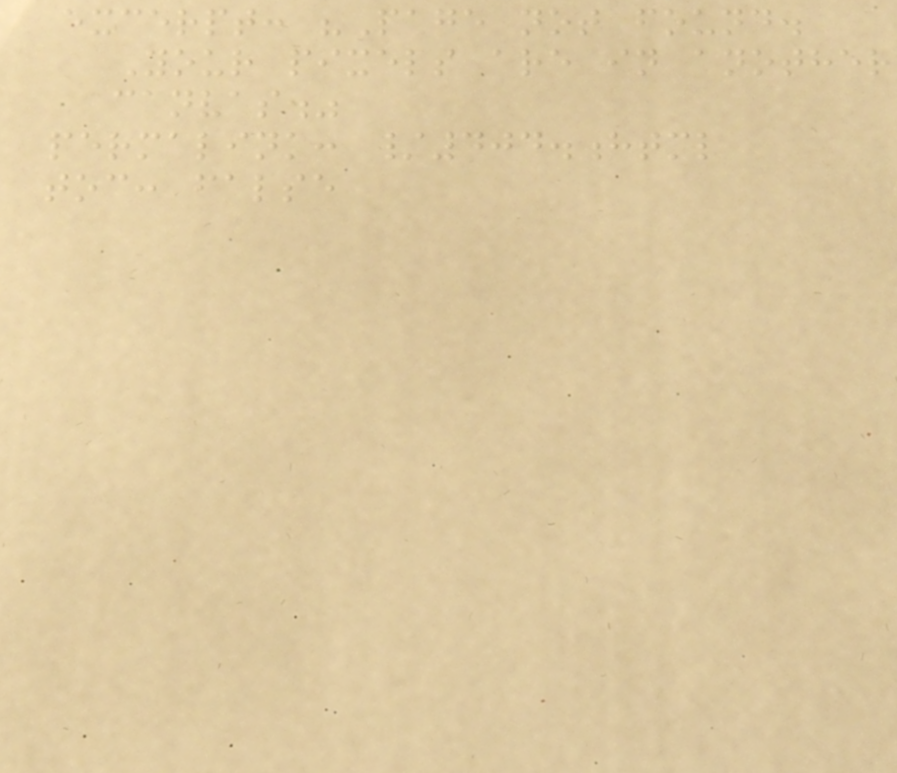excerpt: "Page not found.
Your pixels are in another
canvas."
permalink: /404.html
toc: false
